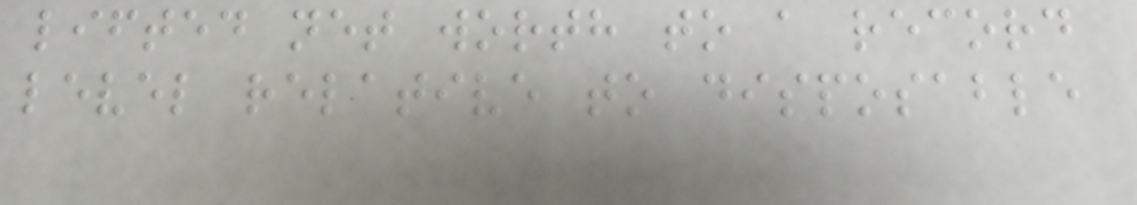lifted net worth to a record
level relative to disposable
